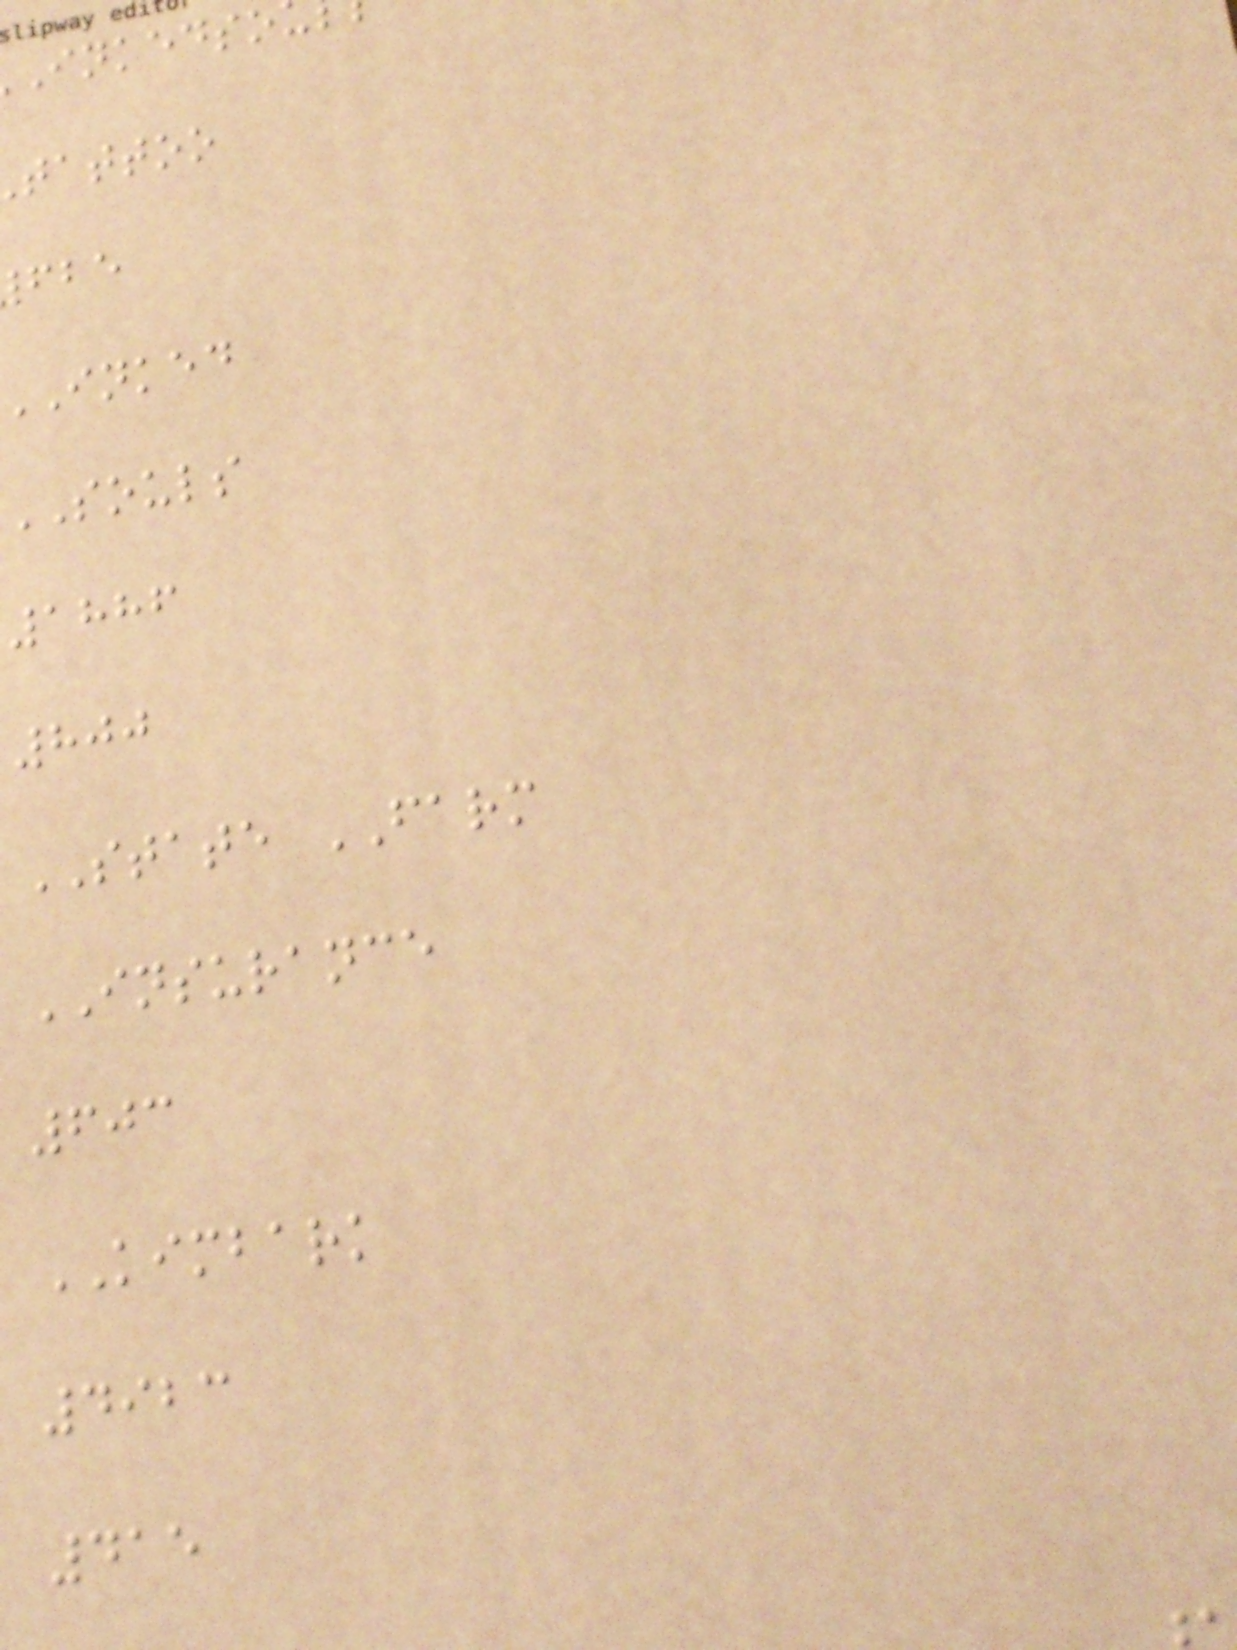tattoo
inked
SOULS
1886
800
STATE FARM
INSURANCE
603
KIMBARK
4923
415
